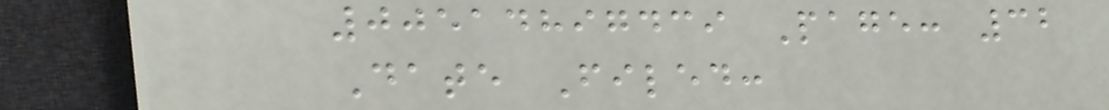00514897439 Page: 32
Date Filed:
